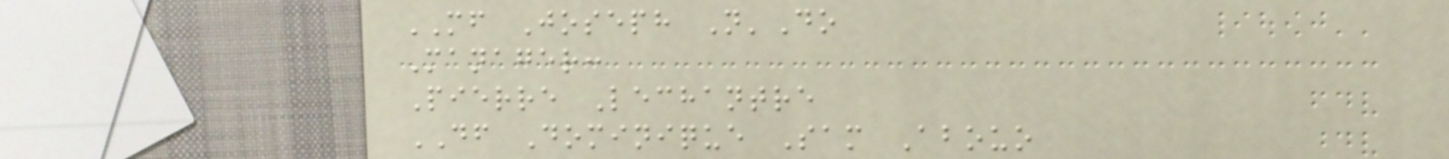MF Joseph N'Do
Manager:
Pierre Lechantre
DF Dominique Sam Abouo
